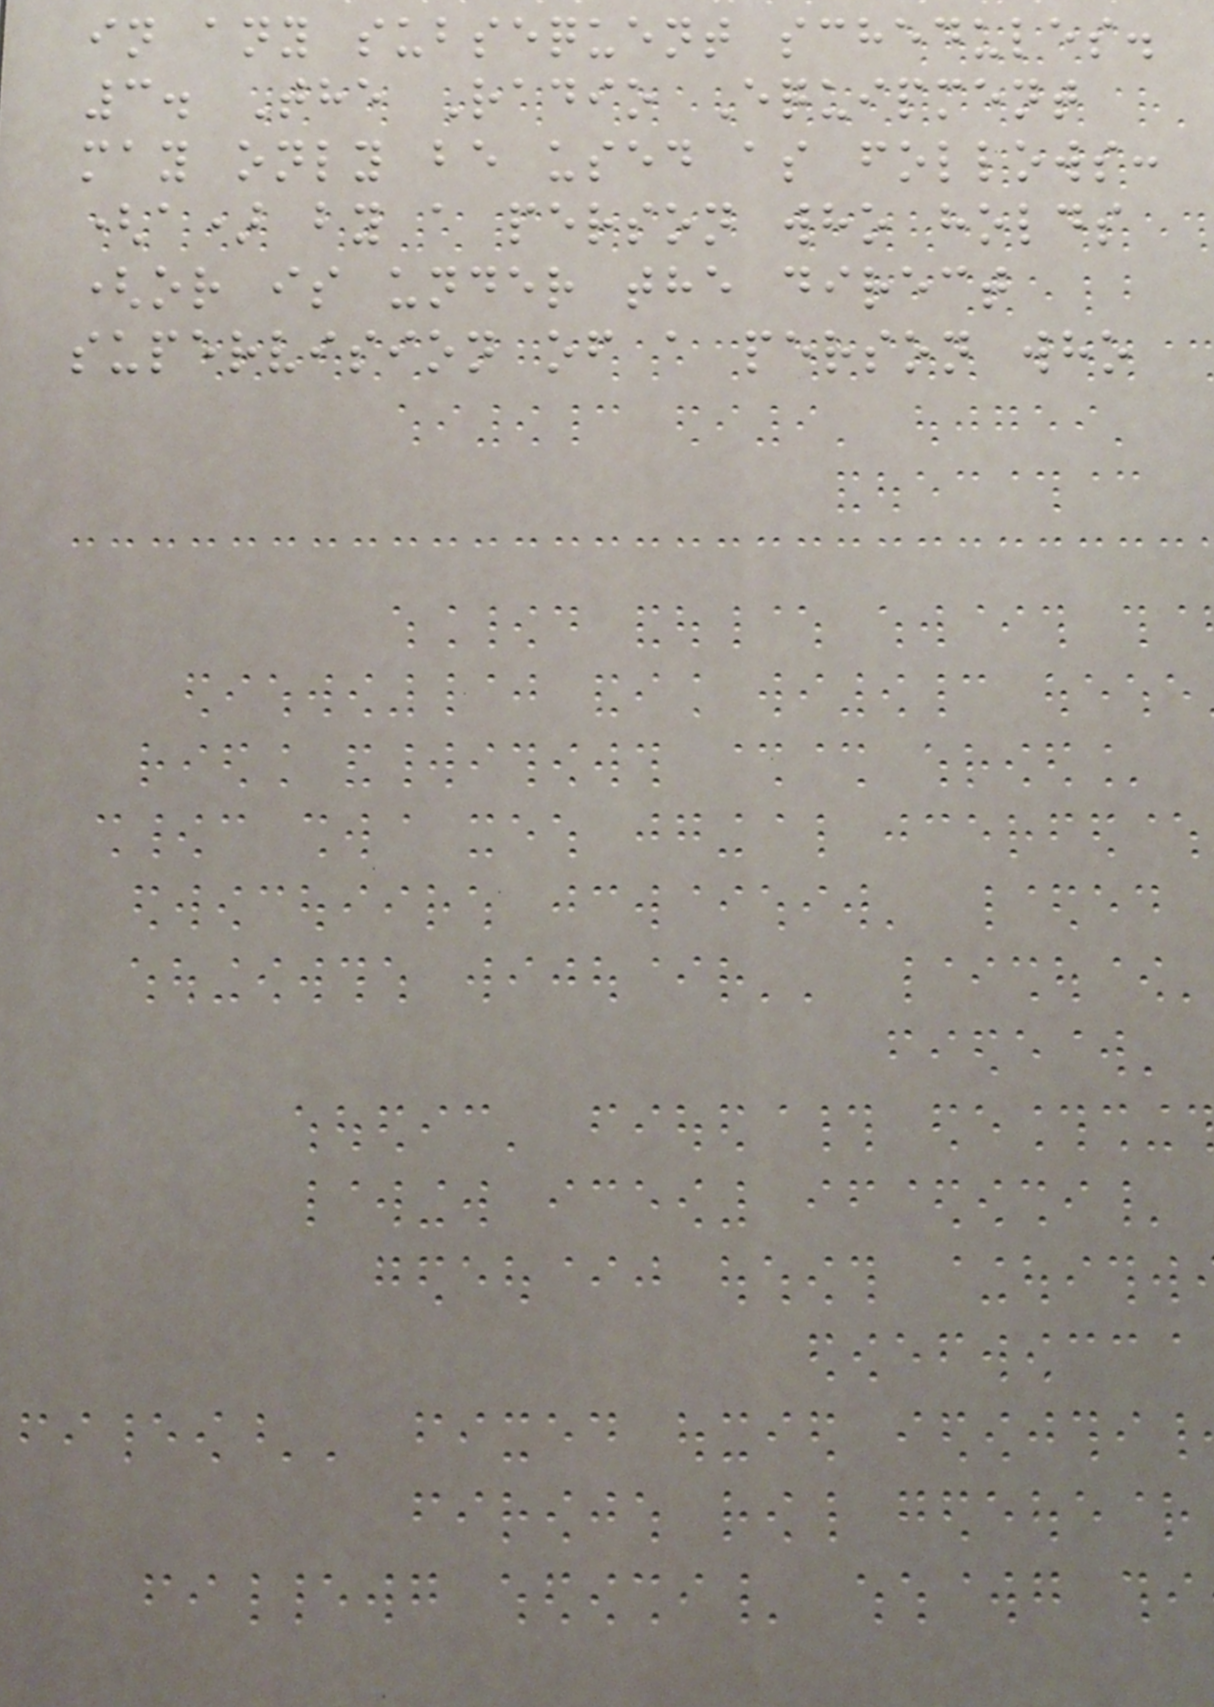in any subsequent schedules.
3. The Radio Equipment
may only be used as follows:
(a) by a person who holds
(or is under the direct
supervision of a person who
